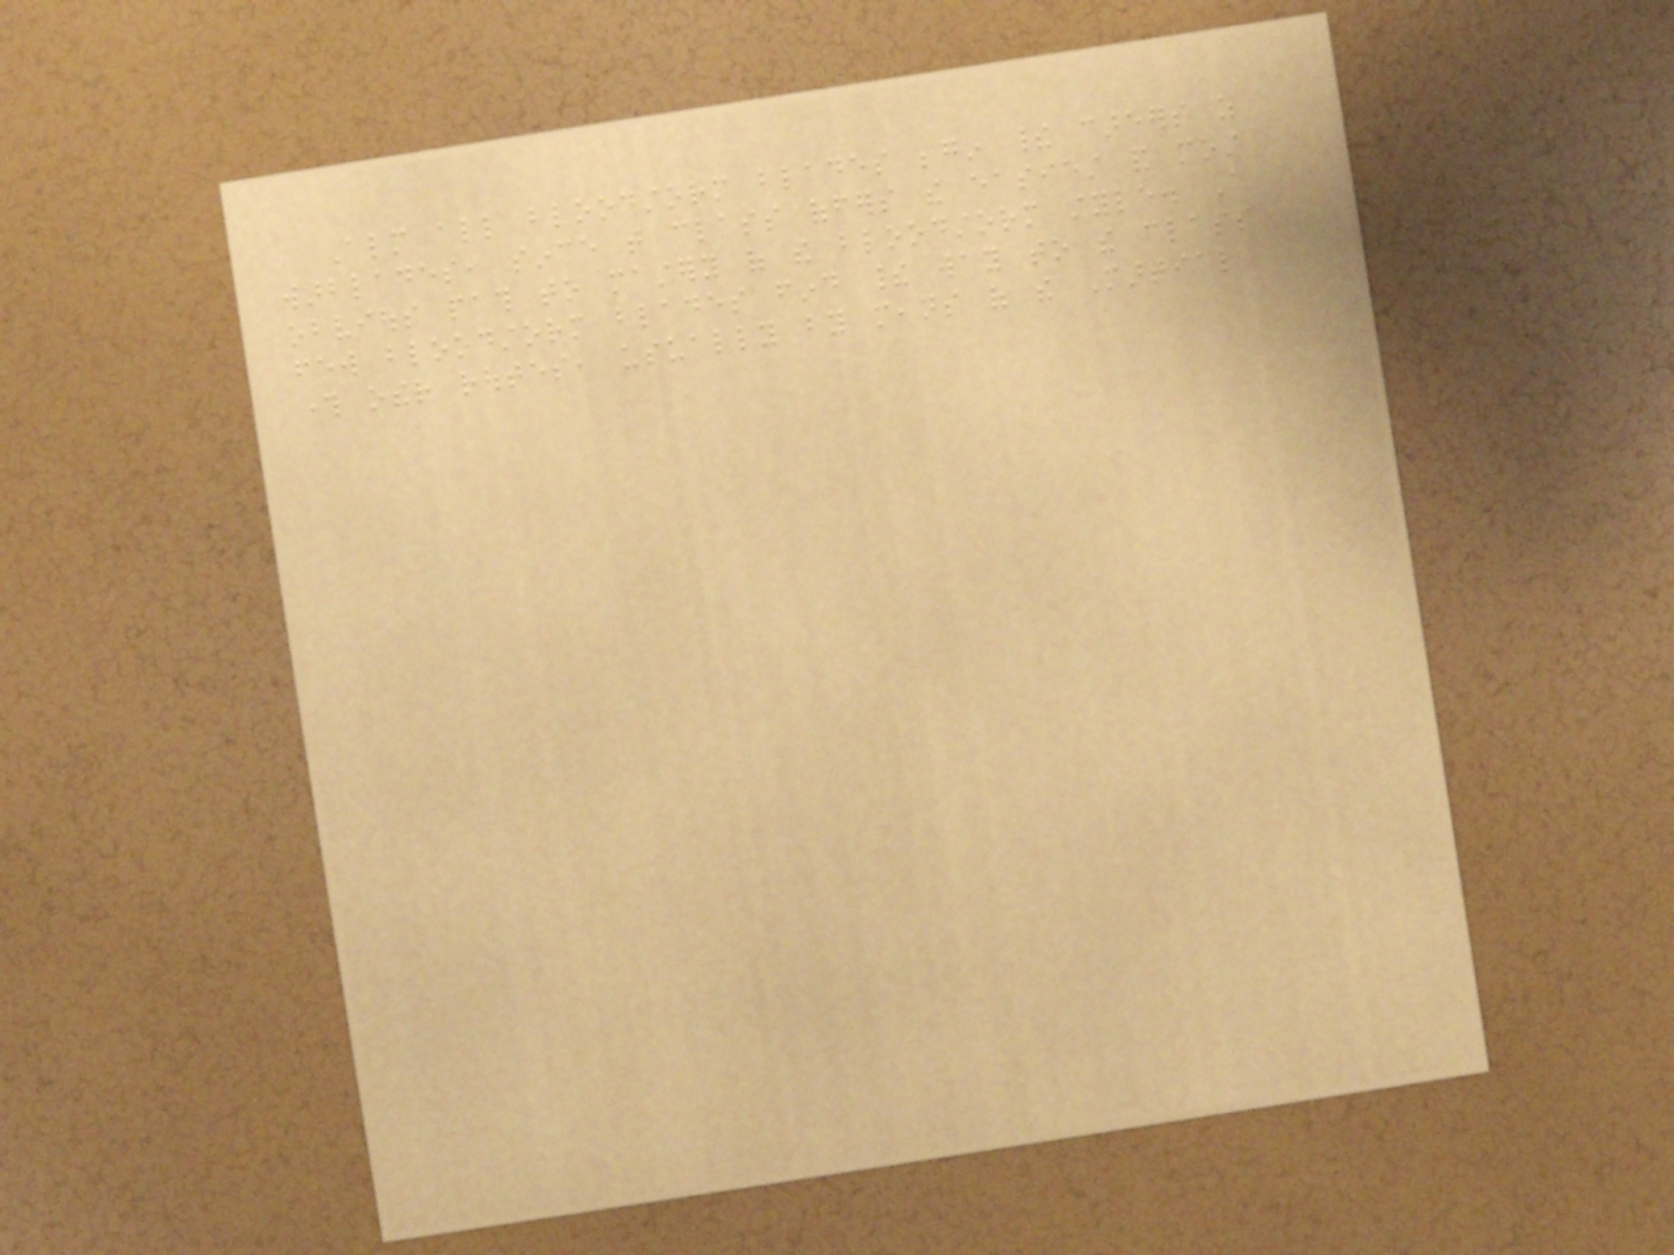Almost all bloodstorm blades begin their careers as
warblades, since that class offers the easiest and most
obvious path to mastery of the bloodstorm style. A
few bloodstorm blades find their way to the class
through other routes, usually by means of the Martial
